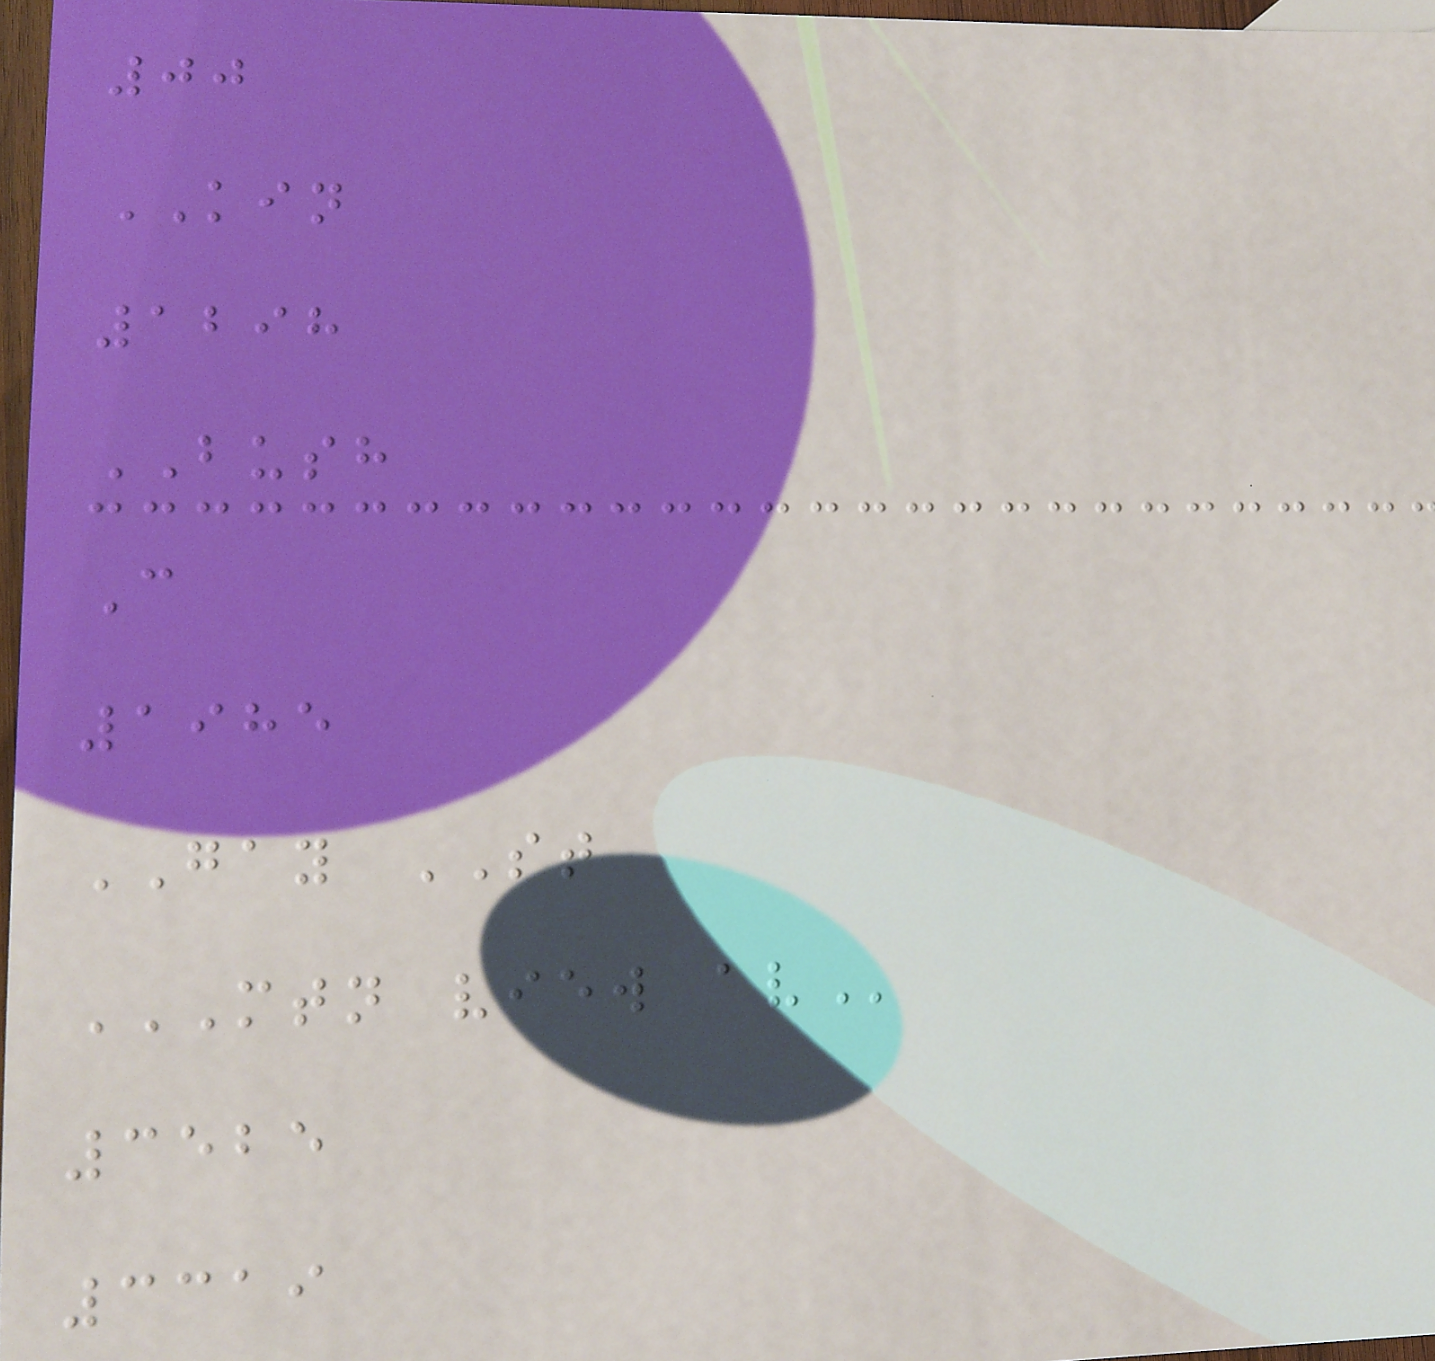00
KIN
1298
BUSH
C
1985
GAY ST
MTN VIEW AV
3525
3319
